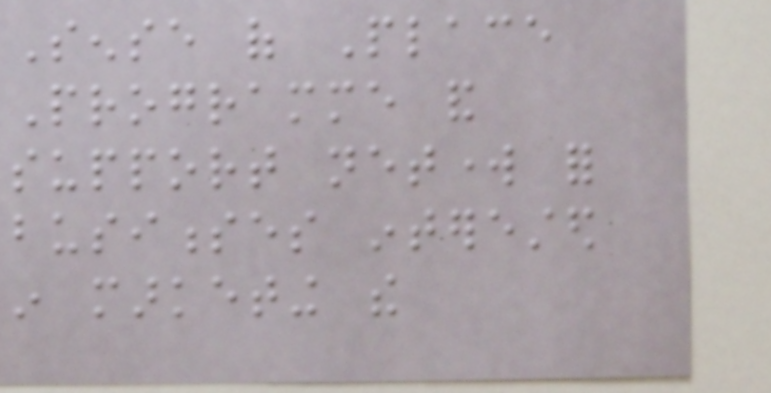Sense of Place
Programme and
support network for
businesses interested
in marketing the
